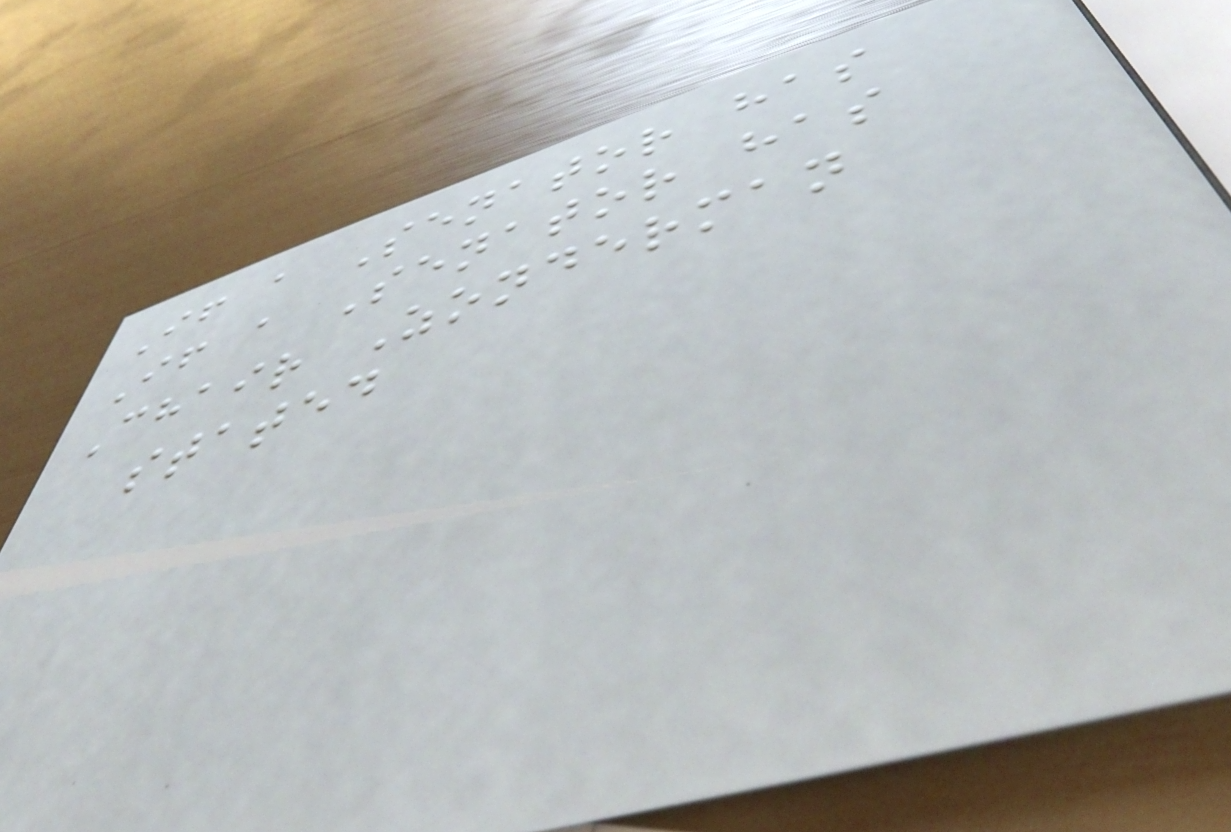If a Senator has
If a Senator has
Chair Zonderman
stated
